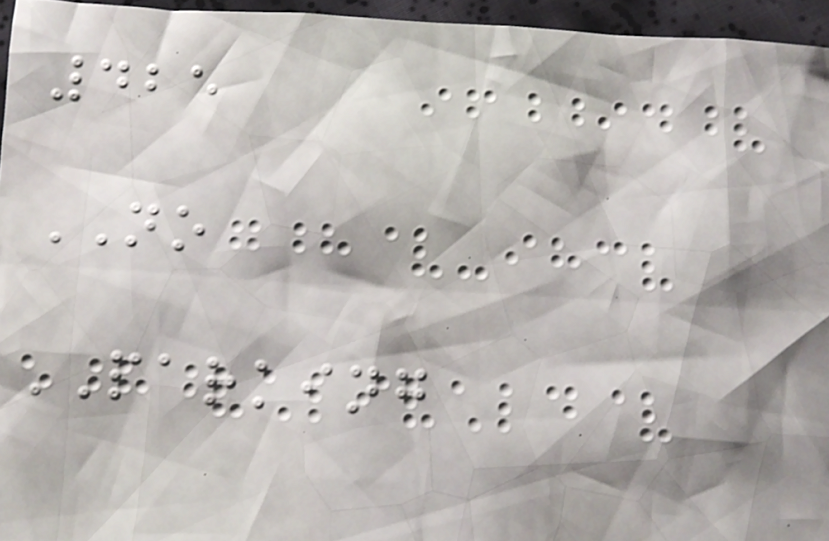425
NO
PARKING
